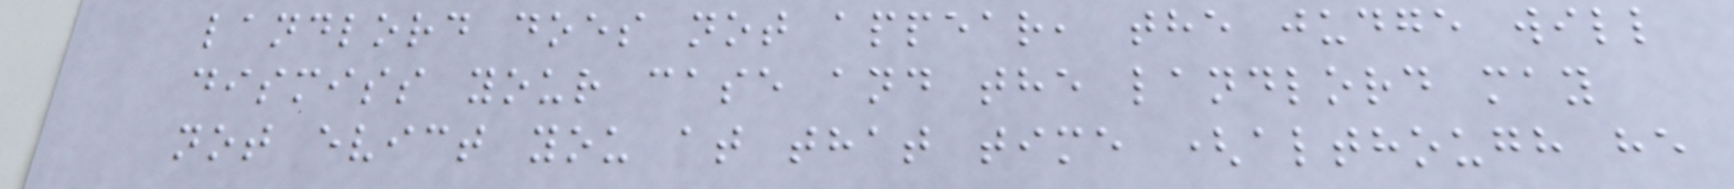landlord does not appear, the judge will
dismiss your case and the landlord may
not evict you at that time (although he
